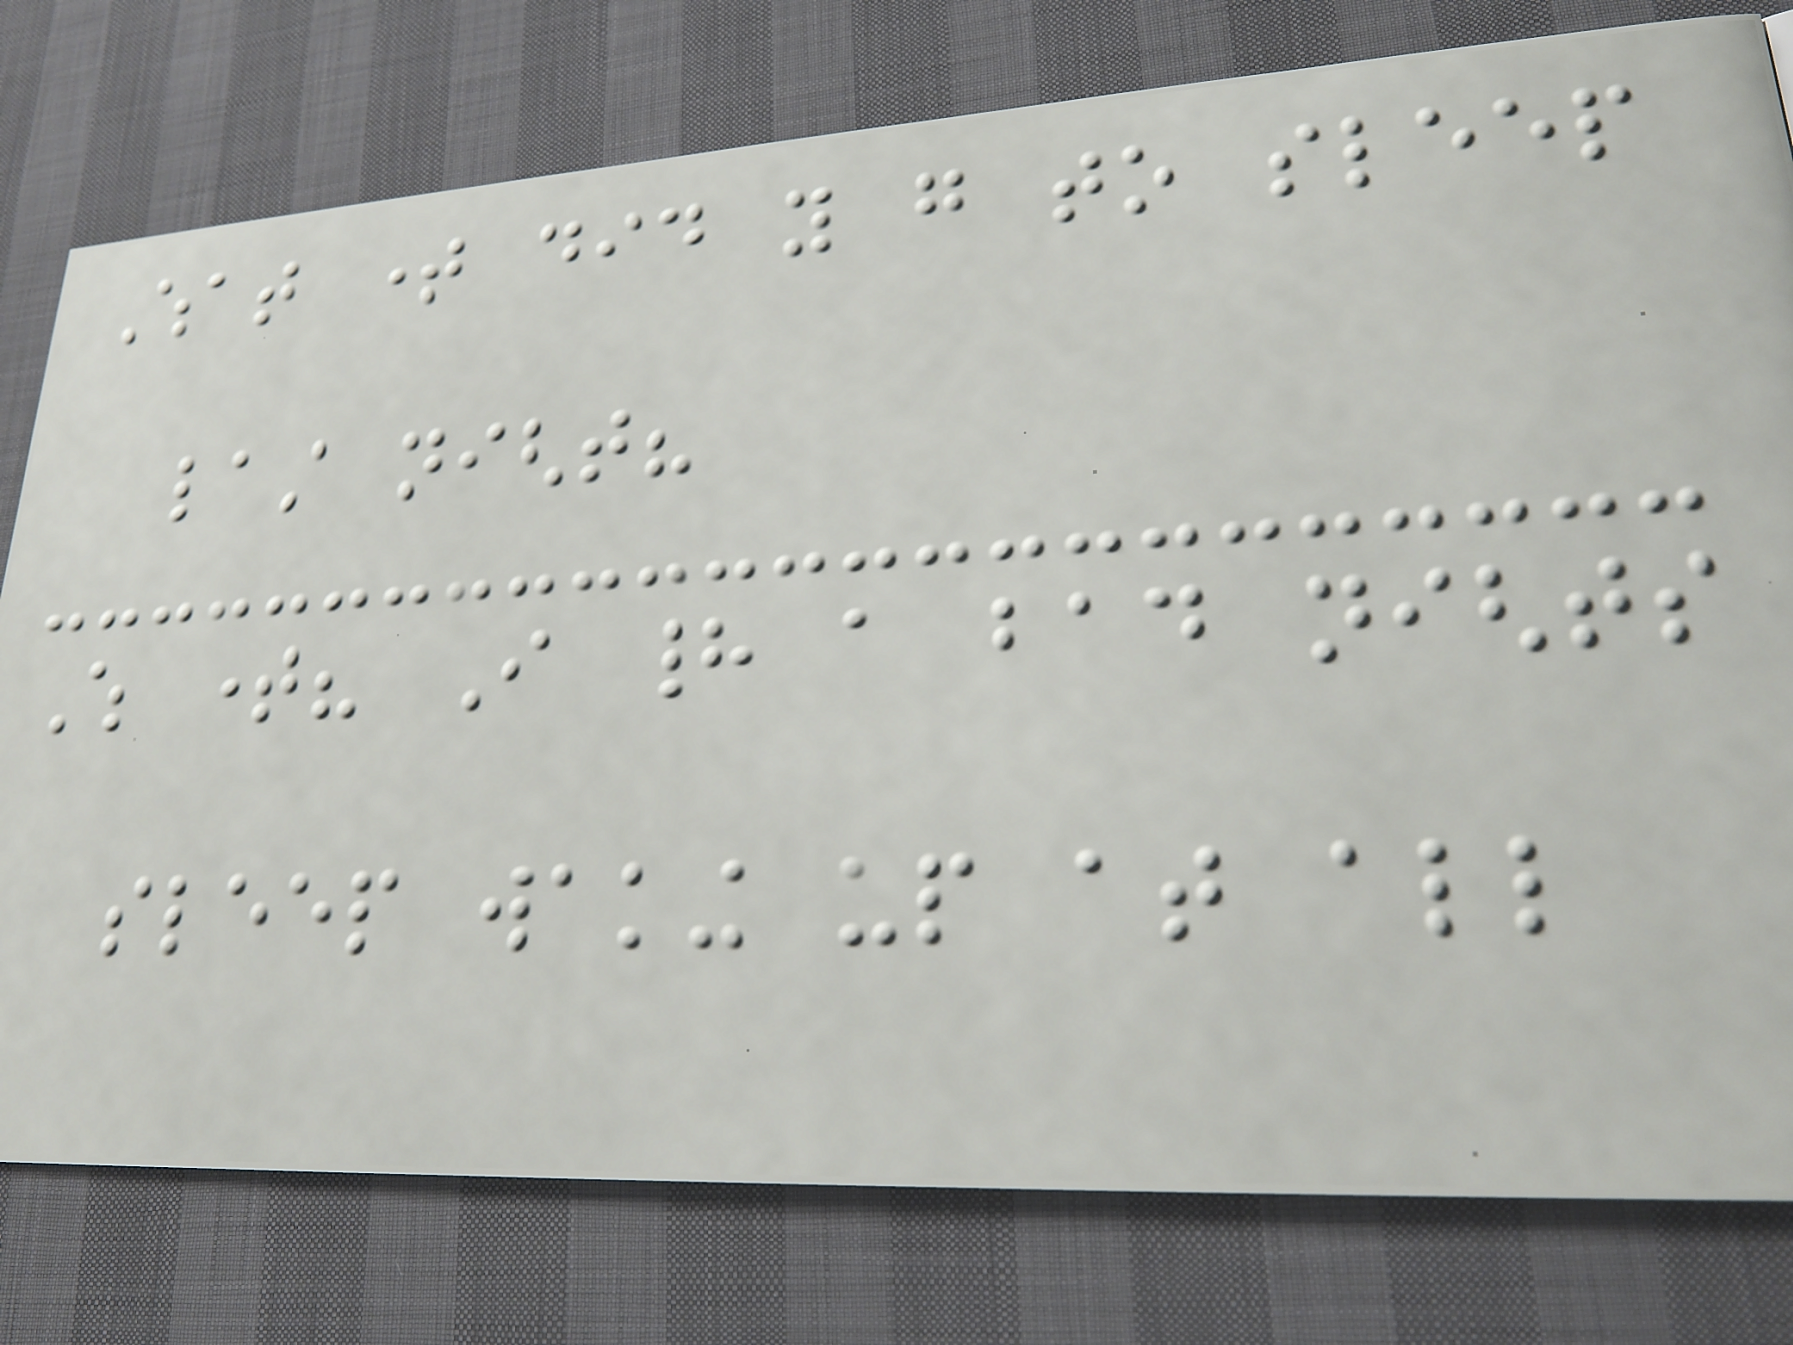What time did you go to sleep
last night?
Which time? I had a bad nights
sleep waking up at all
